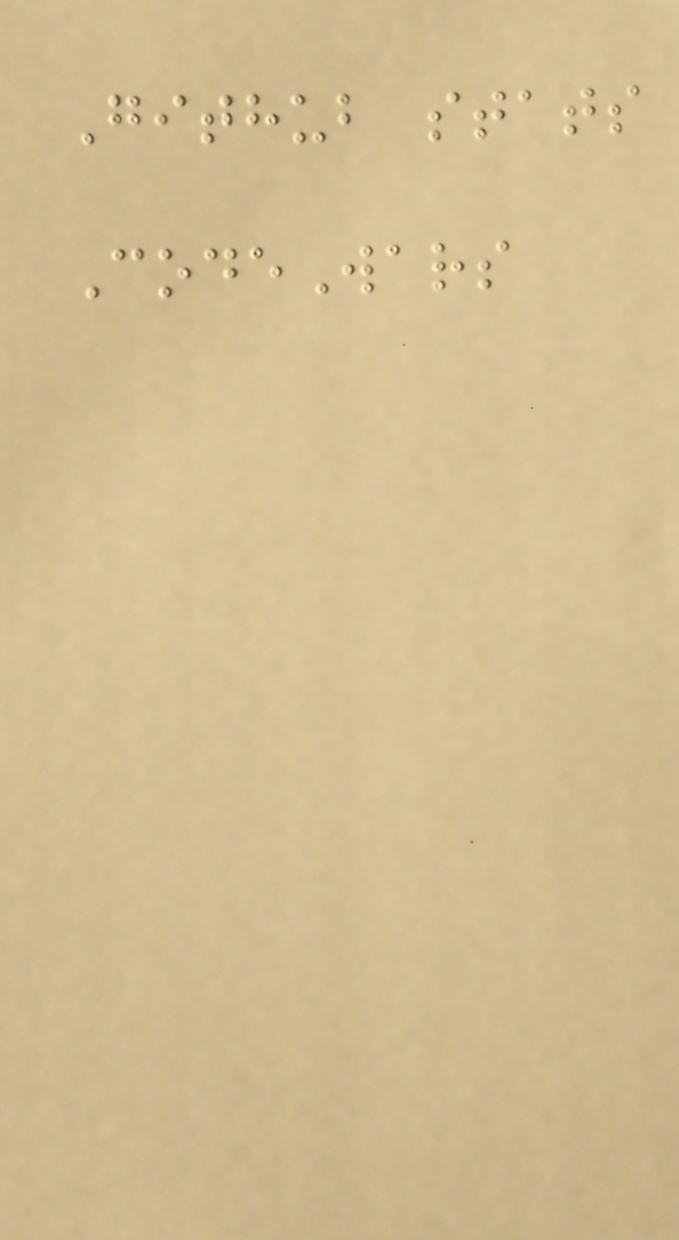Github stats
CodeWars
